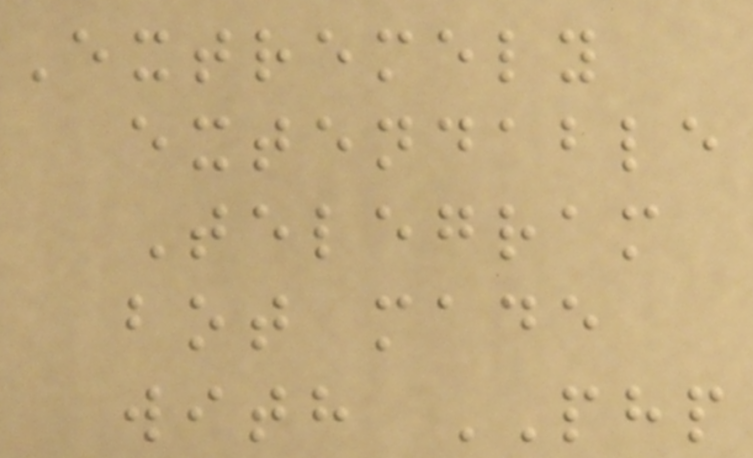Extremely
extendable
Telegram
bot made
with PHP
